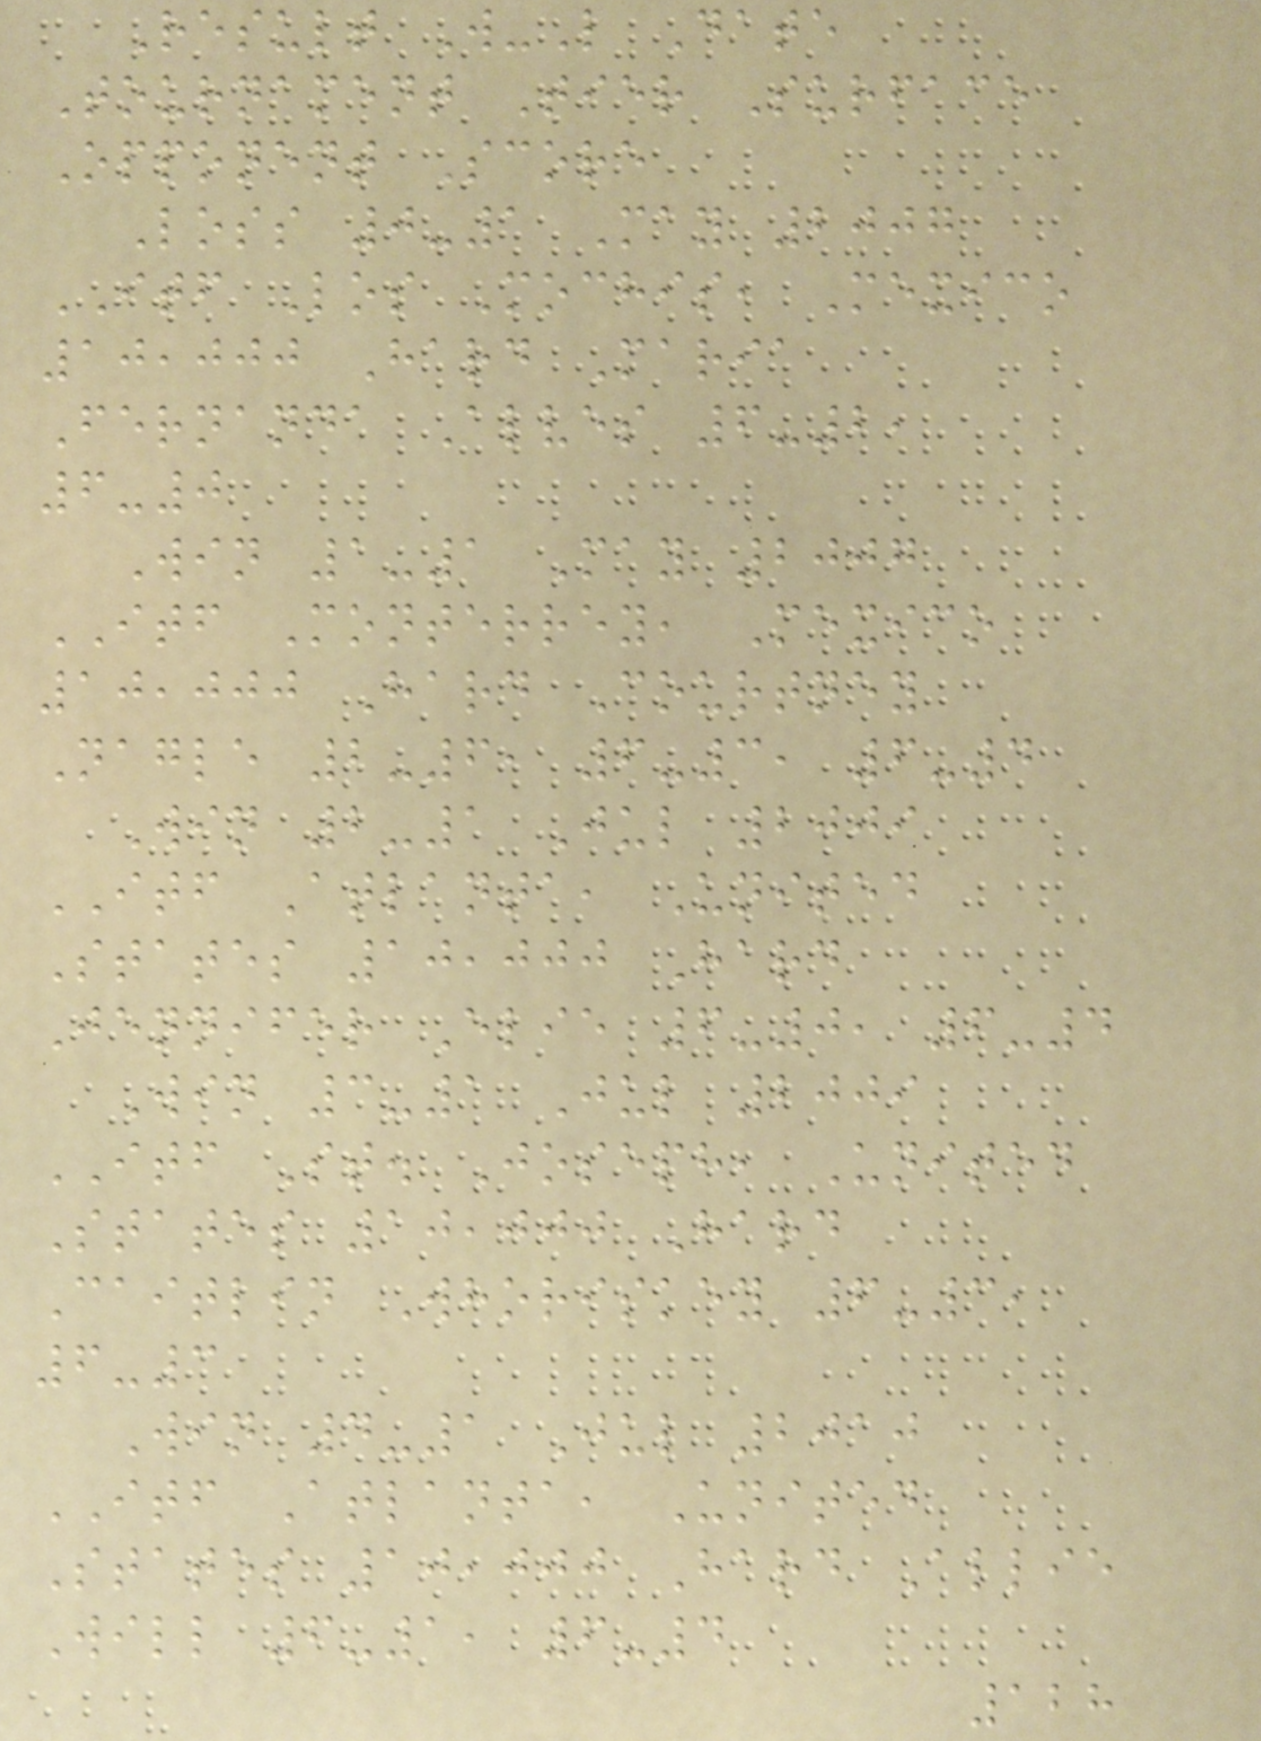Result W-L Date
Tournament Tier Surface
Opponent Score
Loss 0-1 May 2007
ITF Los Mochis, Mexico
10,000 Hard Maria
Fernanda Alves 6-2,
6-0
Win 1-1 May 2007
ITF Monterrey, Mexico
10,000 Hard Courtney
Nagle 2-6, 6-3, 6-4
Win 2-1 Jul 2009
ITF Atlanta, United
States 10,000 Hard
Jennifer Elie 6-0, 6-4
Win 3-1 Jul 2009
ITF St. Joseph, United
States 10,000 Hard
Caitlin Whoriskey 6-3,
6-3
Win 4-1 Jul 2010
ITF Atlanta, United
States 10,000 Hard Allie
Will 6-1, 6-4
128
